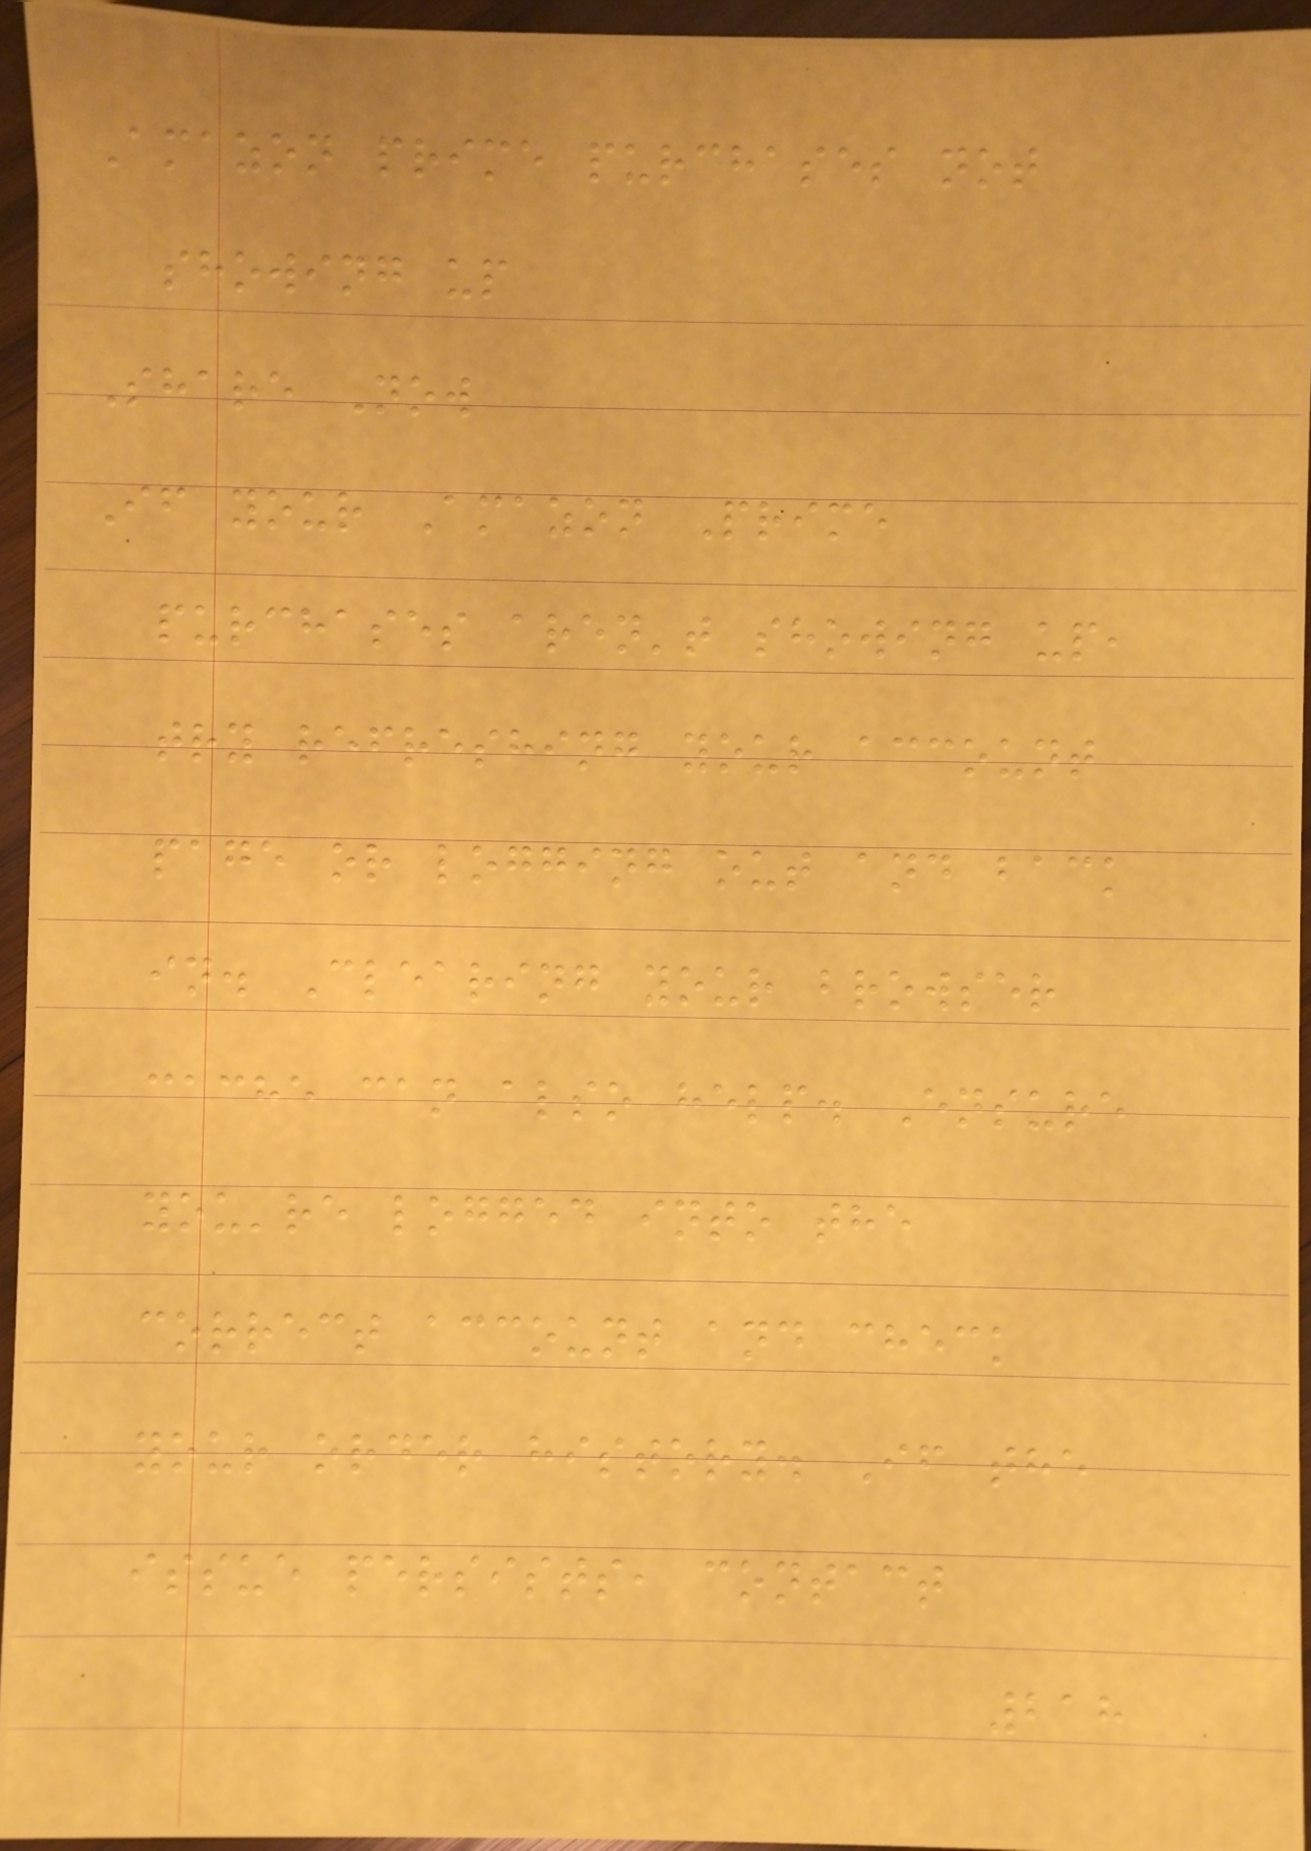Amazon prime purchases not
showing up
Share Now
If your Amazon Prime
purchases aren't showing up,
try refreshing your account
page or logging out and back
in. Clearing your browser
cache can also help. Ensure
you're logged into the
correct account and check
your order history. If the
issue persists, contact
218
